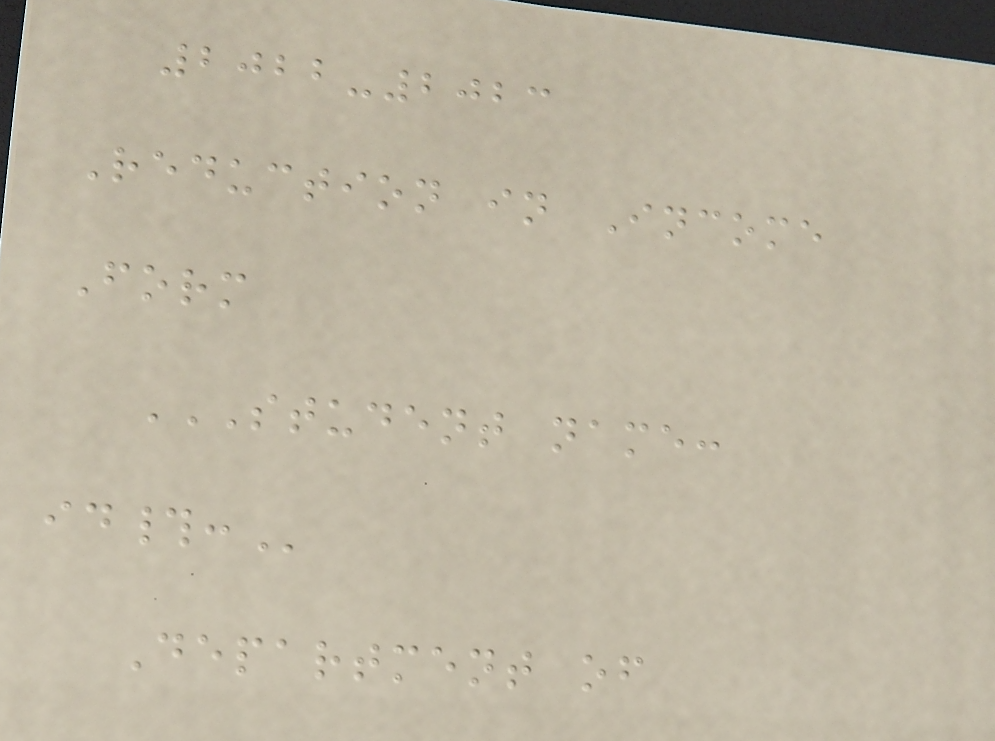2022-2023
Reduction in Income
Form
STUDENT NAME:
ID#:
Department of
